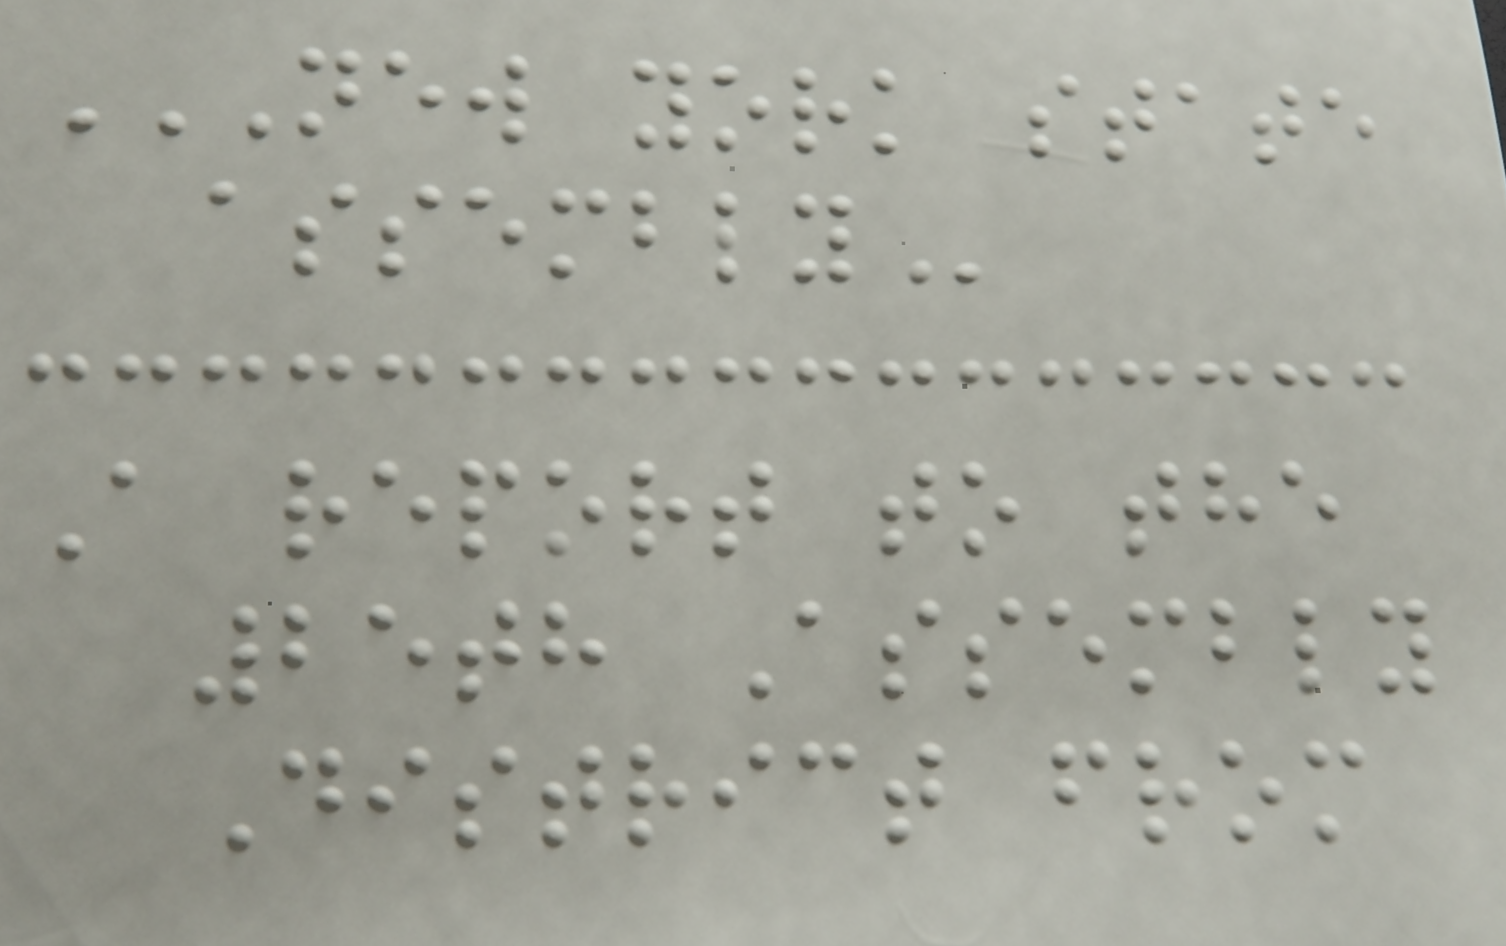NEW YORK STATE
ASSEMBLY
A report to the
25th Assembly
District from
